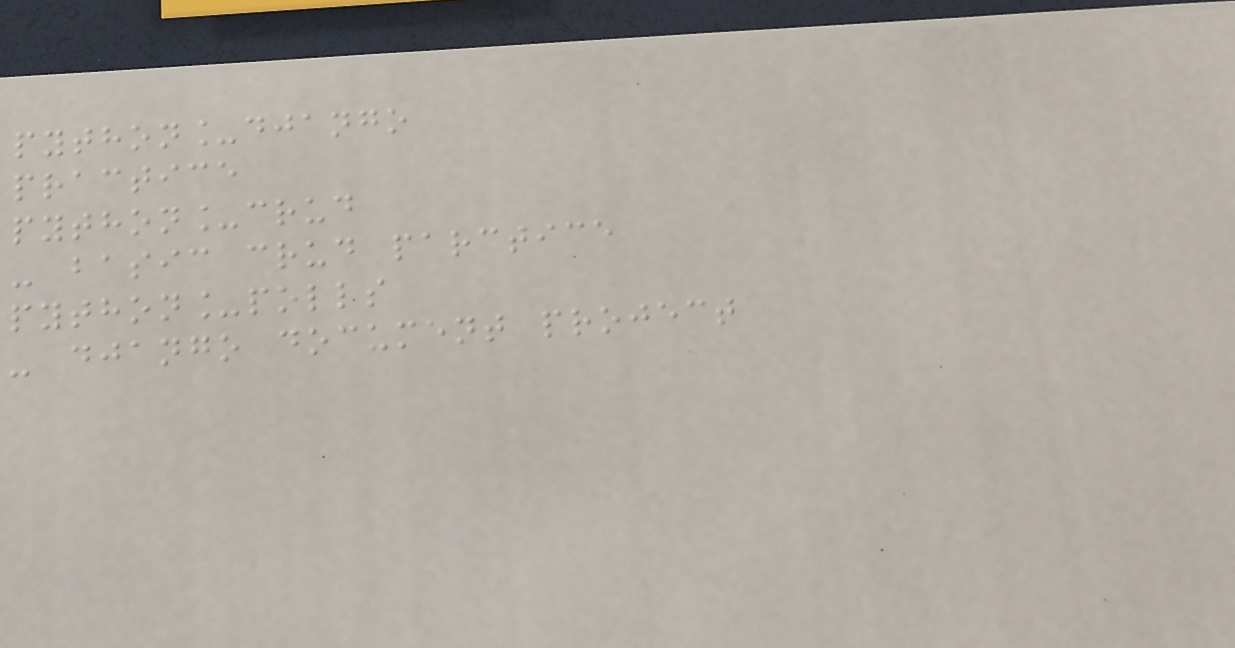python_django
practice
python_crud
- basic crud parctice
python_polls
- django document project
